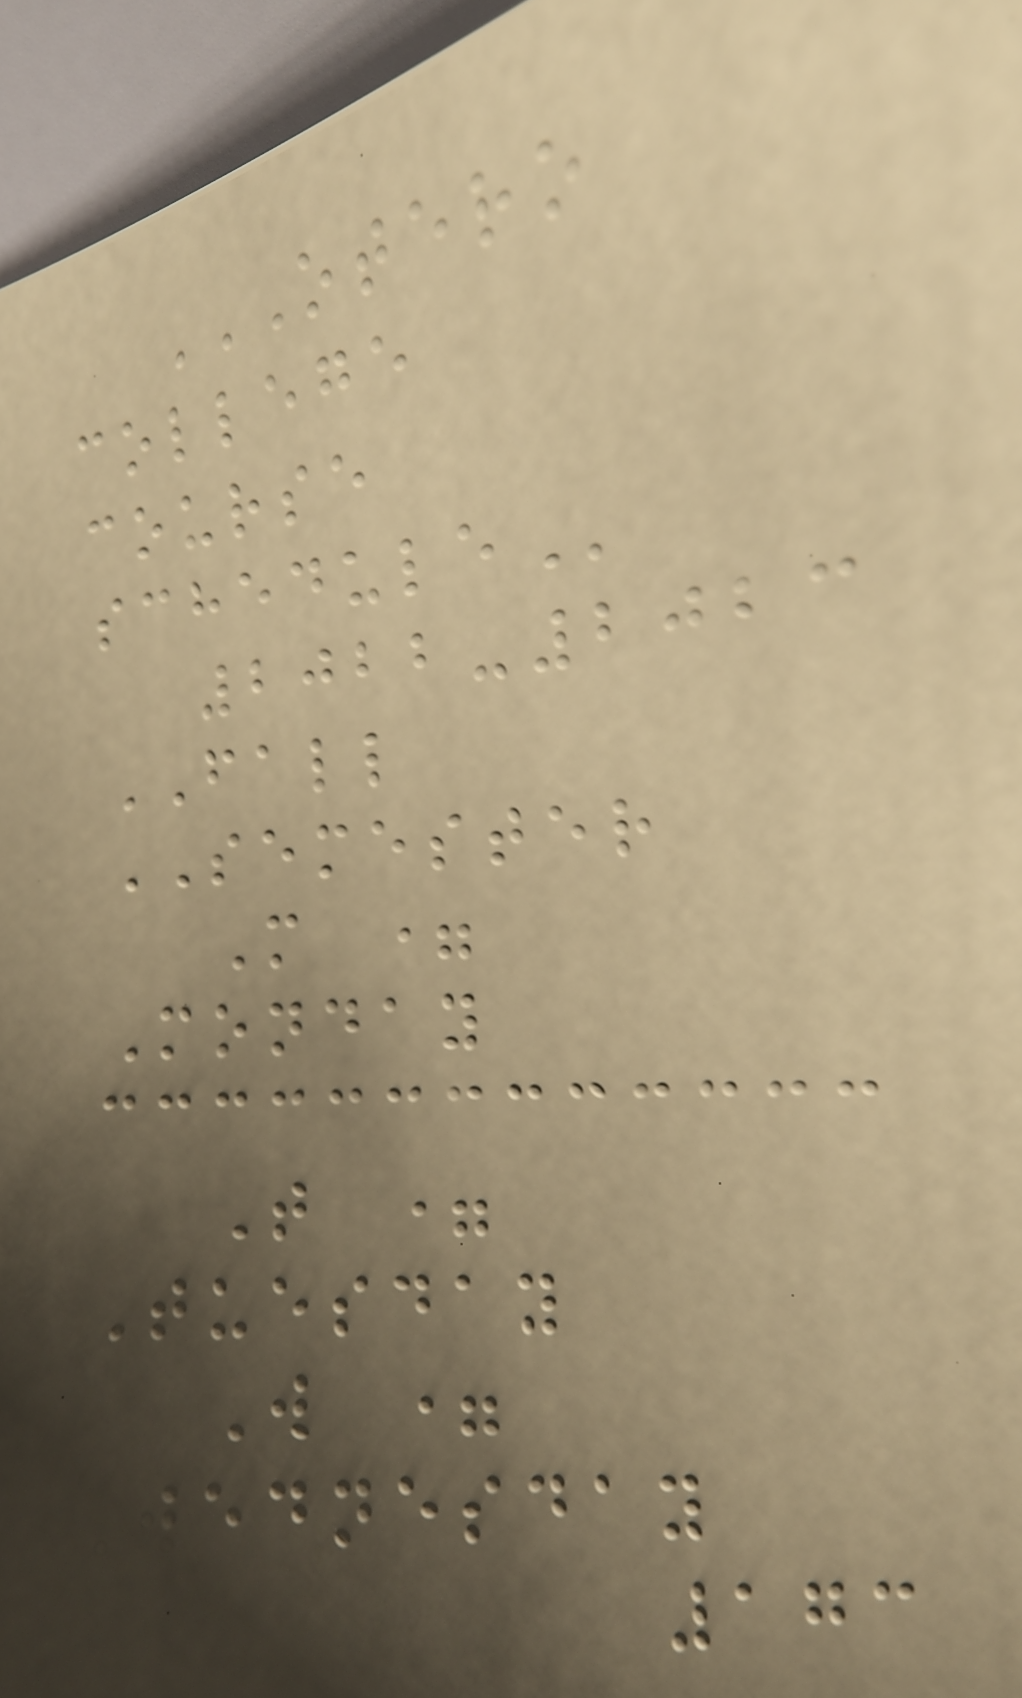OTERO
COLLEGE
COURSE
SCHEDULE
2022-2023
FALL
SEMESTER
M =
Monday
T =
Tuesday
W =
Wednesday
173
